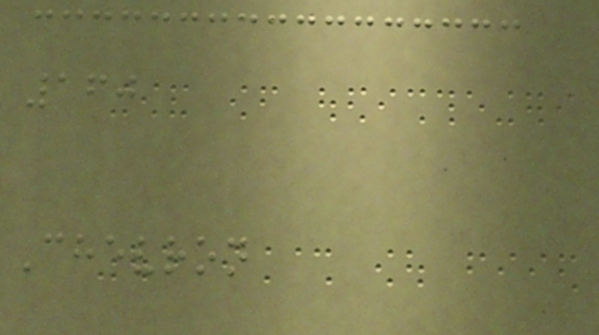160
Chevron
